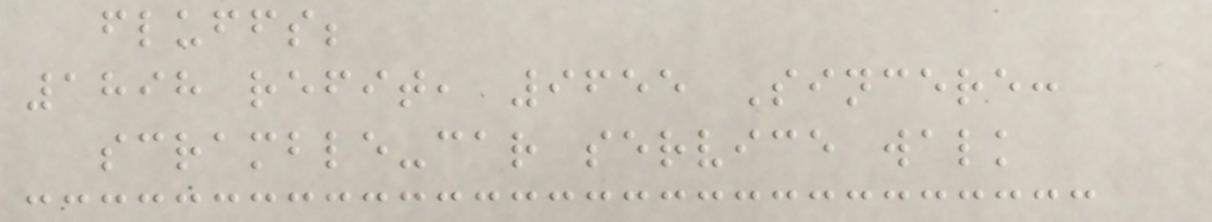fluffs;
1898 refit, 9655 Sincere:
scramble-car service walk
